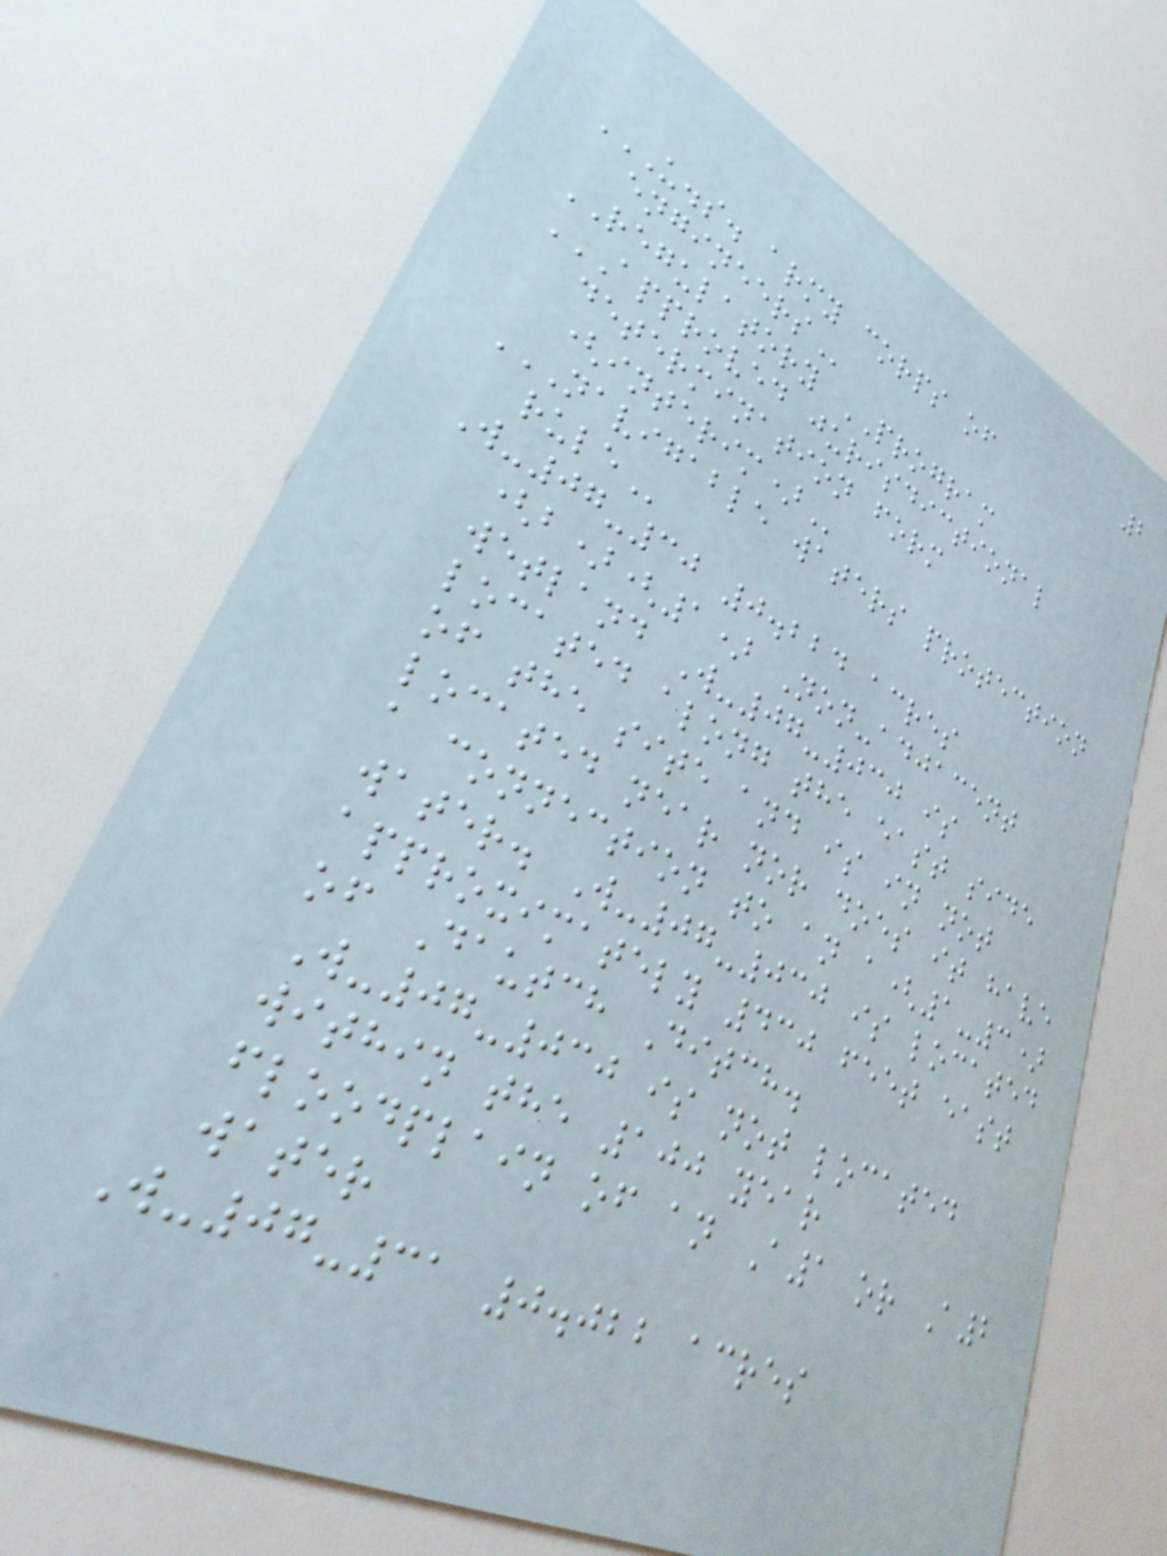2
U.S. ARMY CORPS OF
ENGINEERS
REGULATORY PROGRAM
APPROVED JURISDICTIONAL
DETERMINATION FORM
(INTERIM)
NAVIGABLE WATERS PROTECTION
RULE
W-07-30 0.224 acres
(b)(1) Non-adjacent
wetland W-07-030 is
located along the east side
of the site and is in not
located near nor does it have
a connection to an a(1-3)
water. W-07-030 is located
approximately 430 feet east
of Dautch Ditch.
W-07-030 is not located
within the 100 year
floodplain of an A1 or A2
water
W-07-31 0.022 acres
